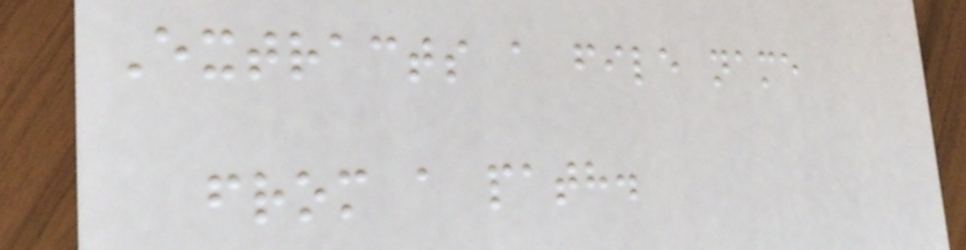Extracts a file name
from a path.
